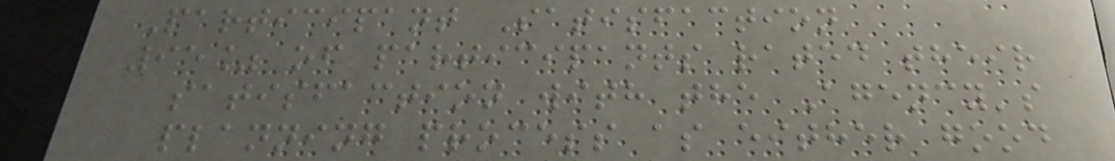Participant Satisfaction
95% of participants rated their
satisfaction with the Agency's
planning process as either good
